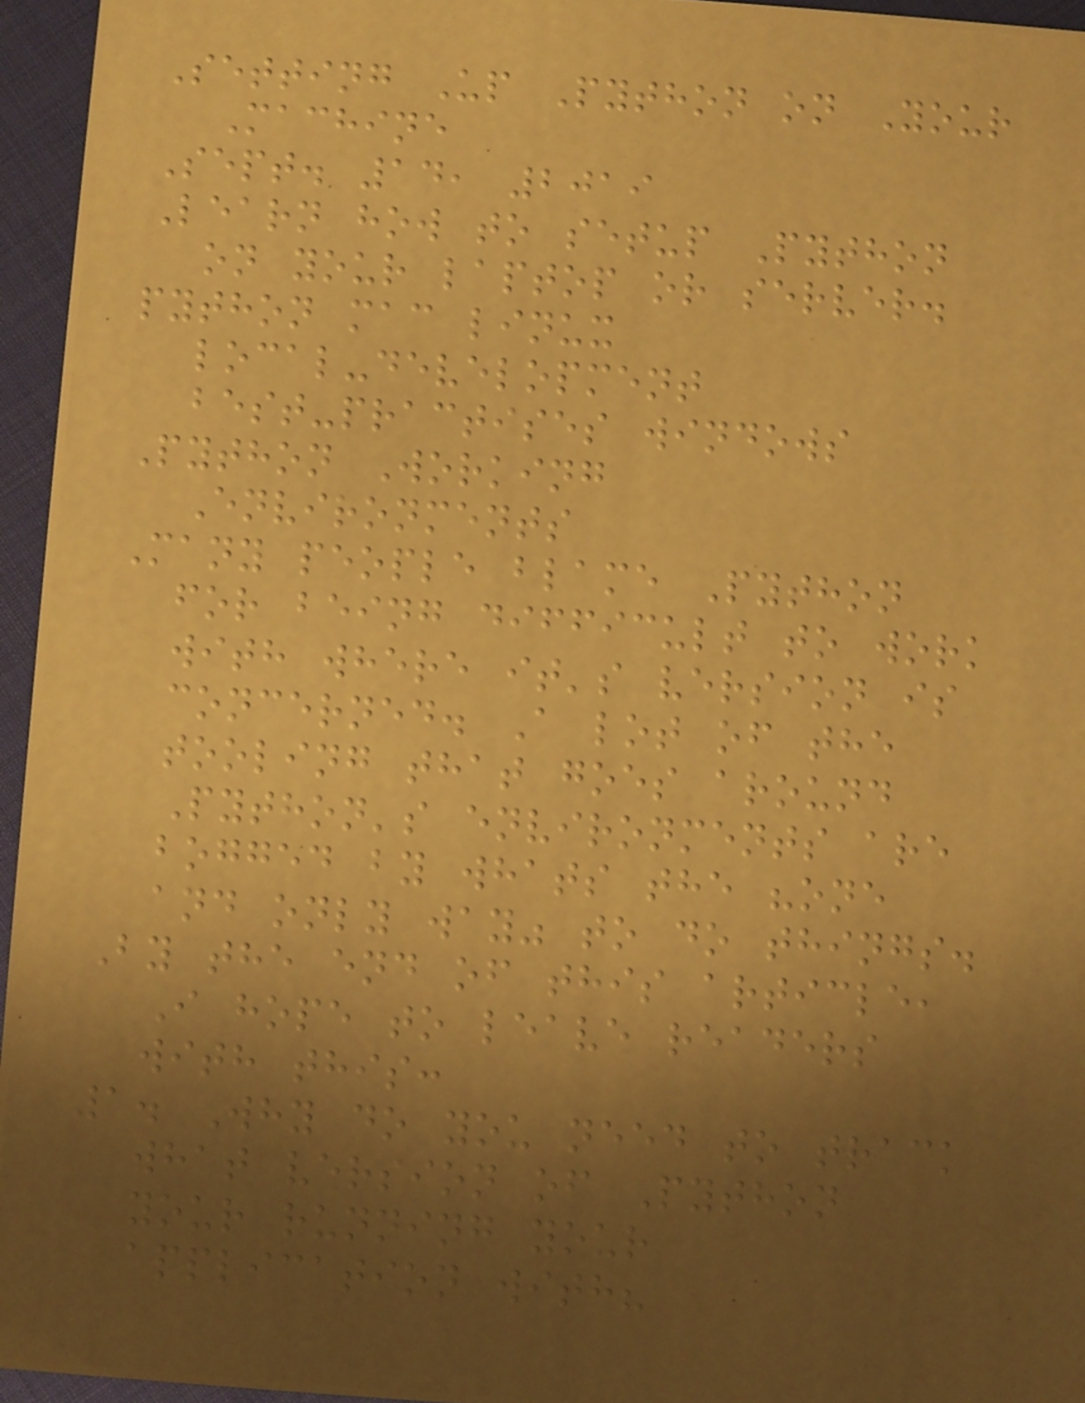Setting Up Python on Your
Machine
Sept. 14, 2019
Learn how to setup Python
on your laptop or server.
python mac linux
local-development
best-practises windows
Python Working
Environments
Many people blame Python
for being difficult to work
with where it's version is
concerned. A lot of the
tooling that goes around
Python's environments are
bogged by whats the "one
and only way" to do things.
By the end of this article,
I hope to leave readers
with this:
1. Why do you need to track
what version of Python
your running your
application with?
